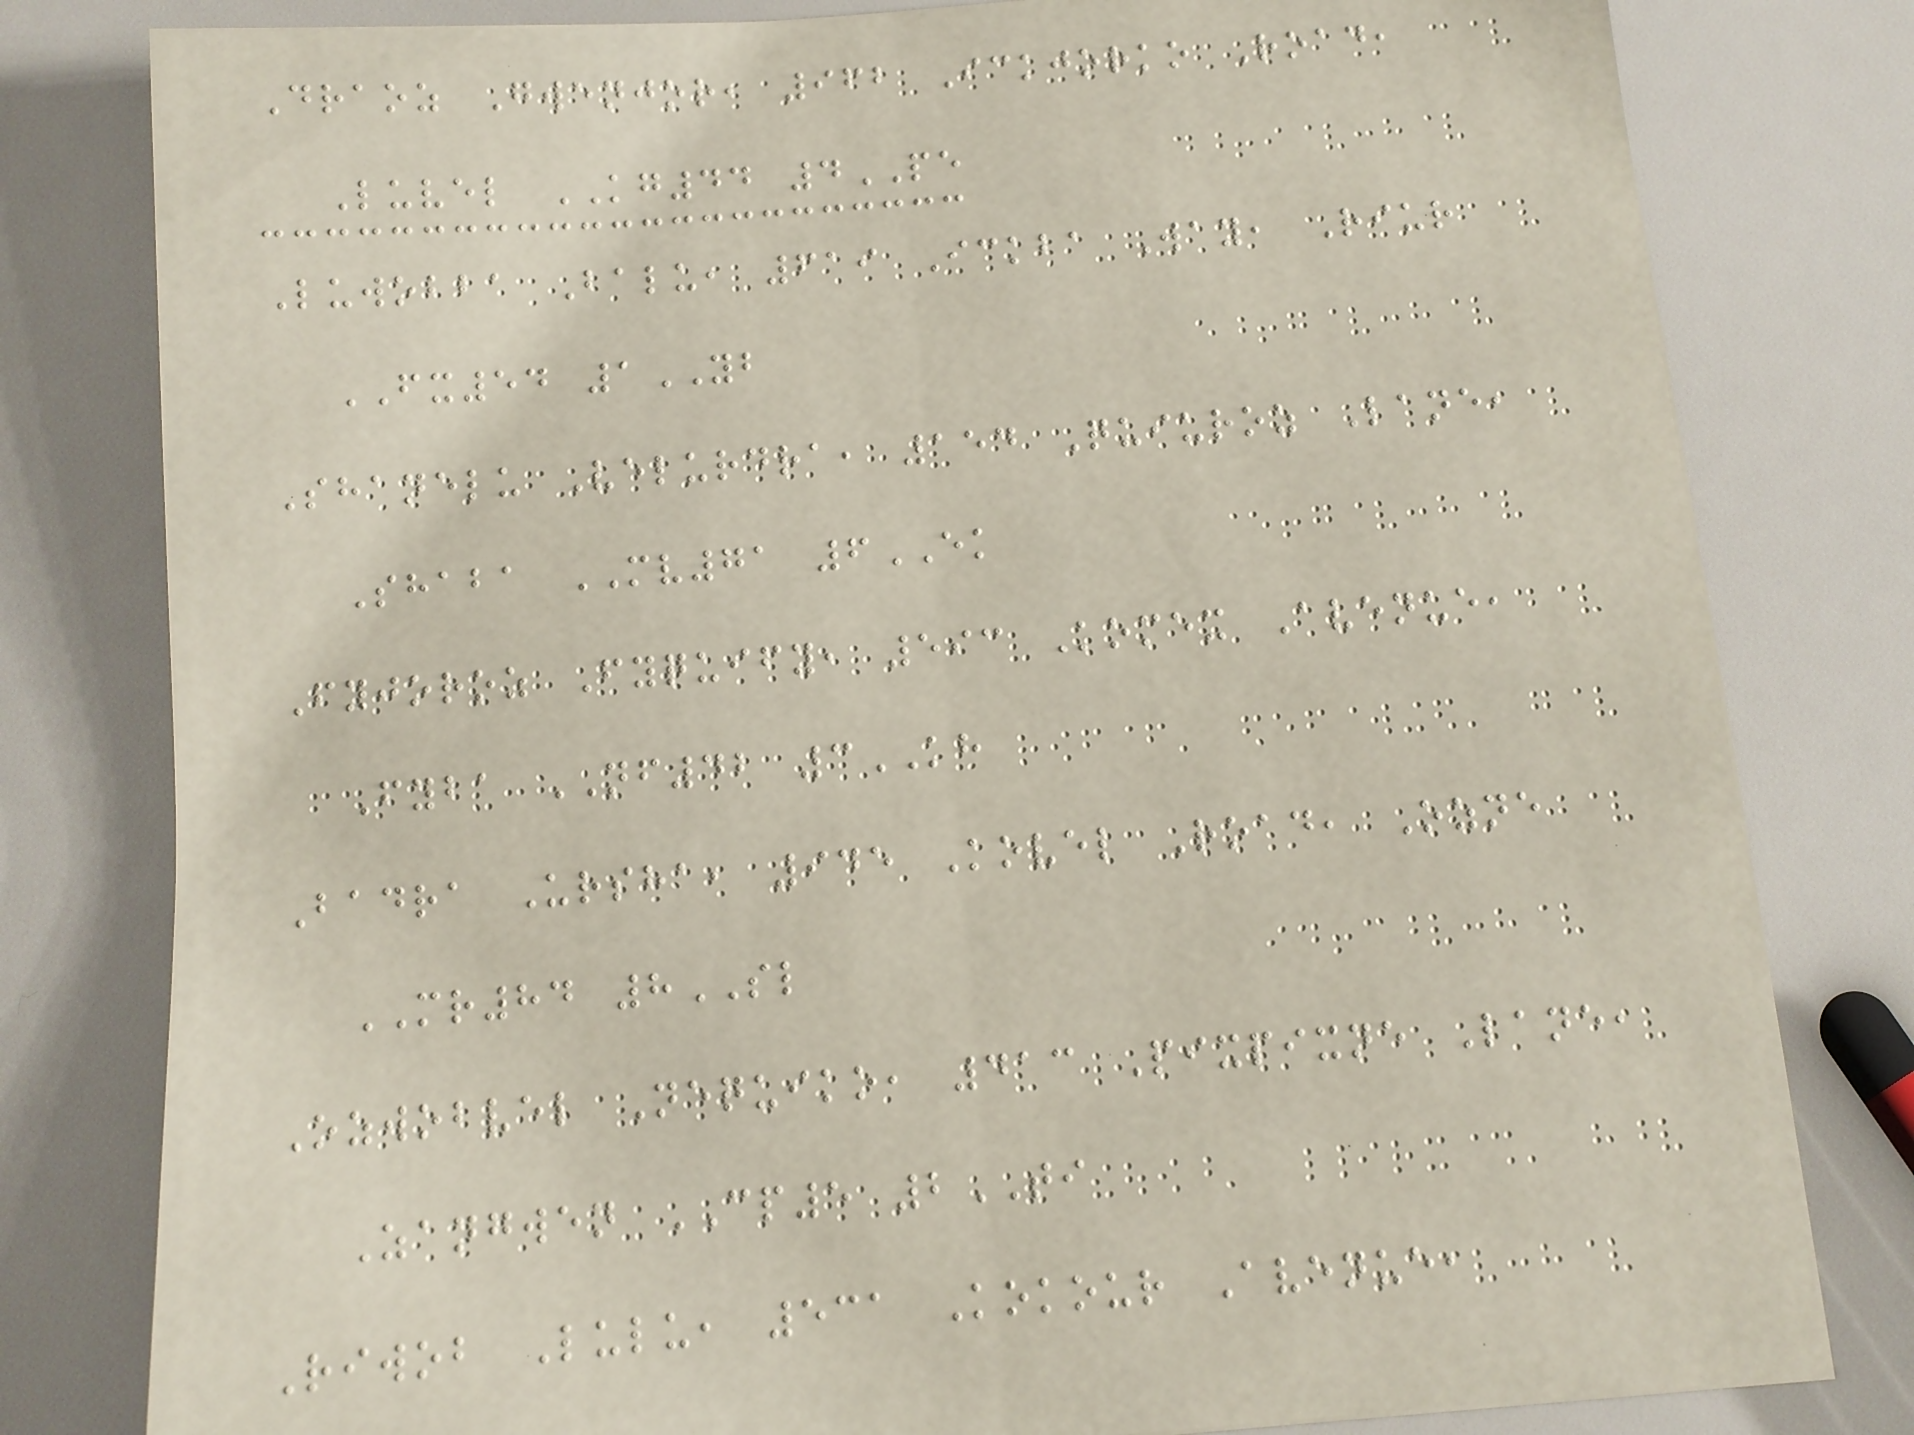Draoz Gwenjor, 962 Ickjorko Road,
Luvel KG44 4PE
Luwobba Balu, 619 Ickba Way, Riur
FX54 1YB
Shanelu Velurdra, 154 Quiuroz Lane,
Shaba MV71 6EK
Fyjoroz Fyquify, 593 Komex Avenue,
Fyba NF42 3KH
Badra Ursha, 945 Kovel Road, Ozne
MR84 8SL
Ozwobvel Nequiko, 413 Pixpixne Lane,
Zangwen CP5 2TI
Riwob Lulu, 531 Kokour Avenue,
